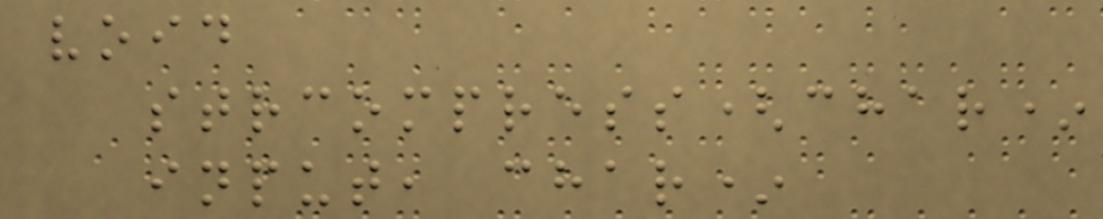void
strcompress(char*
input, char*
